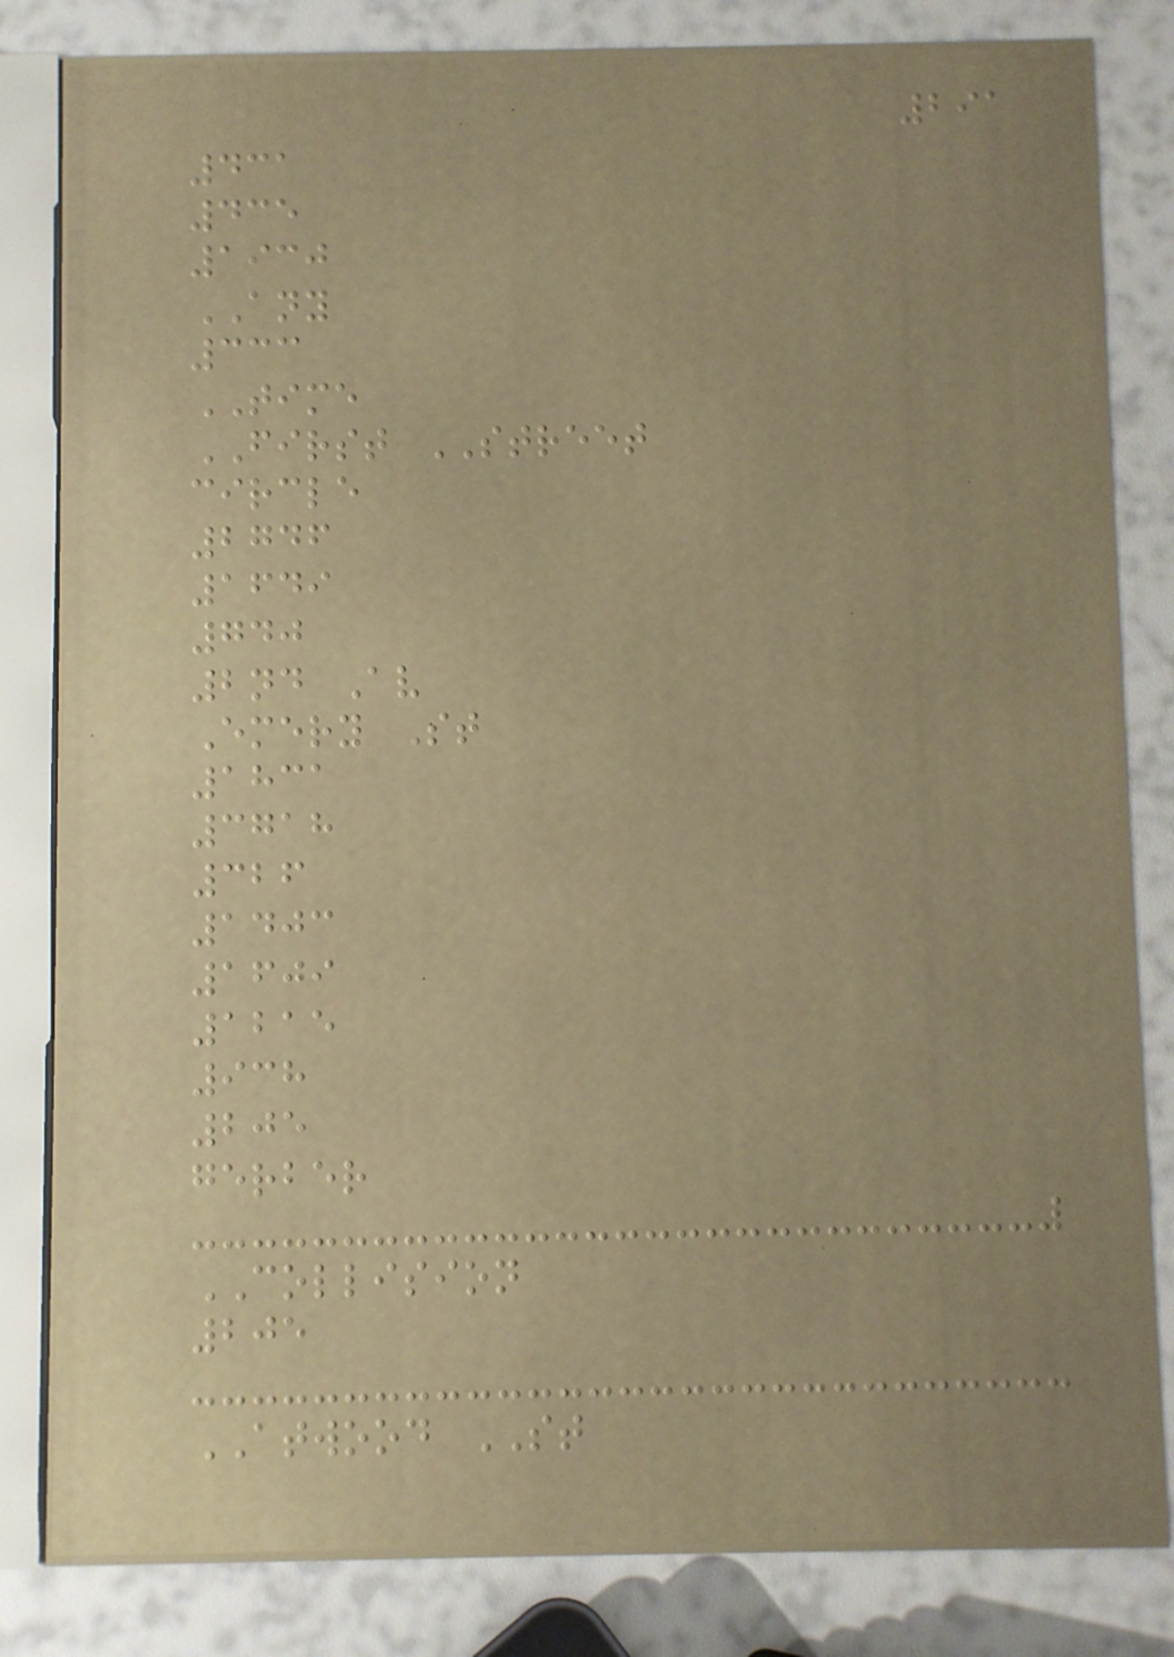291
431
435
1930
ANY
333
TIME
FIRST STREET
circle
2746
1649
740
2nd Av
Emery St
1831
3718
326
1403
1609
1215
938
205
gerber
COLLISION
205
ATWOOD ST
